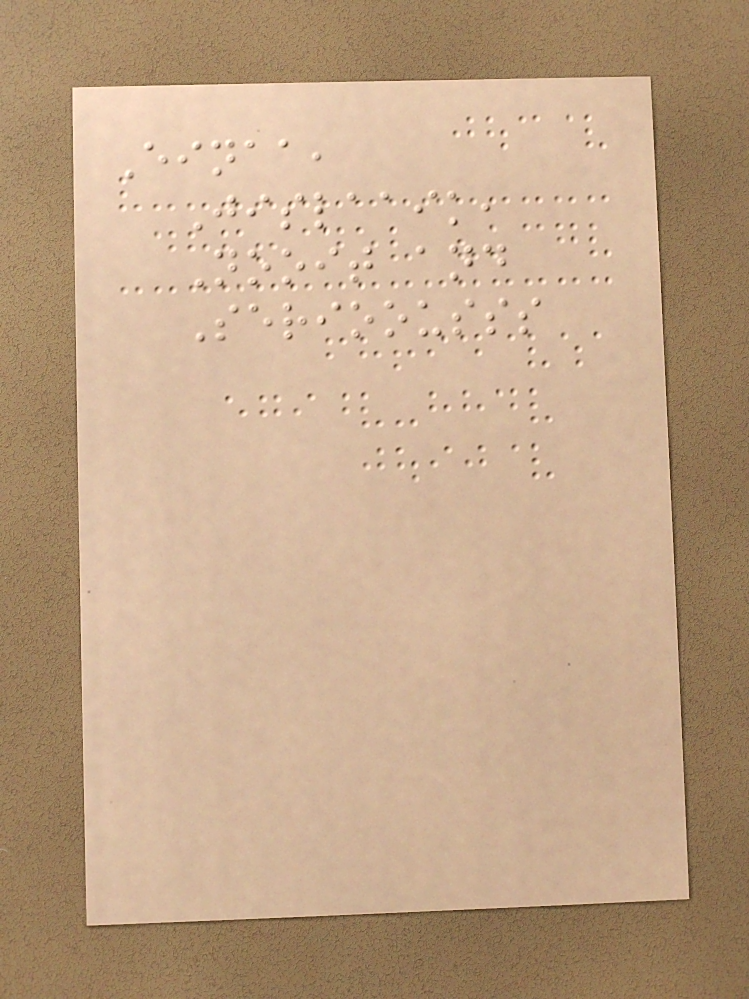Einaa,
Jislaaik,
Nooit and
Serioousss
